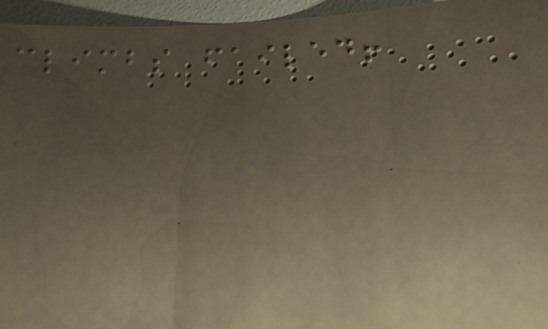climbs failed!
